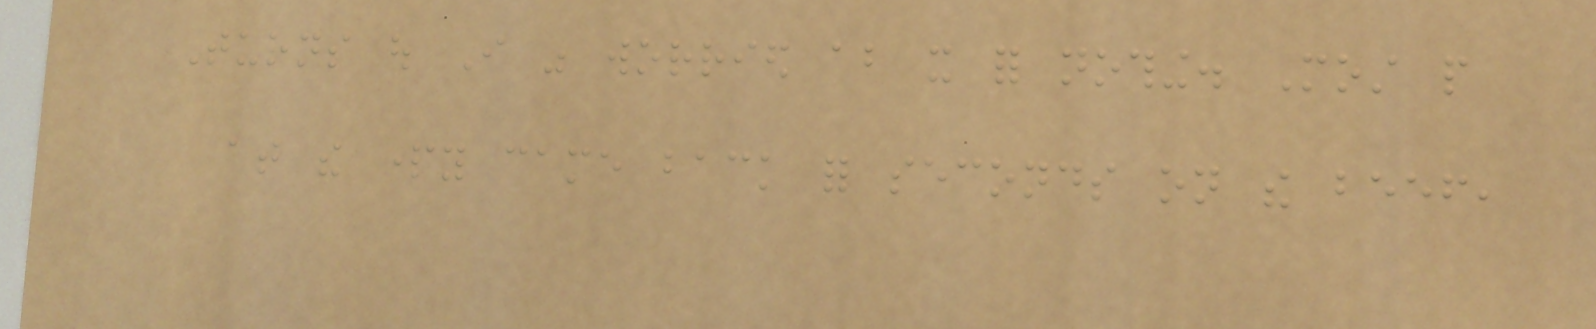Turns out I was worried about it for nothing. Most people
at the party came back for seconds on the beef,
